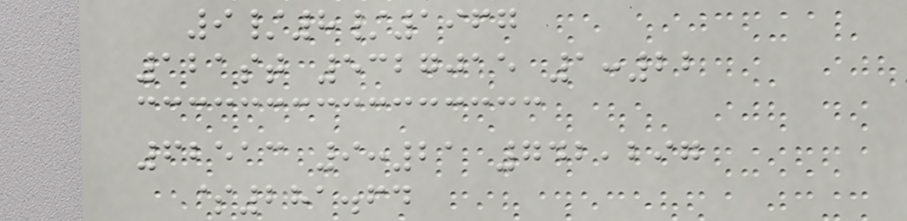9/8/1967
121st 5327015 1:22
62513 9:21 742,297
$281.64
